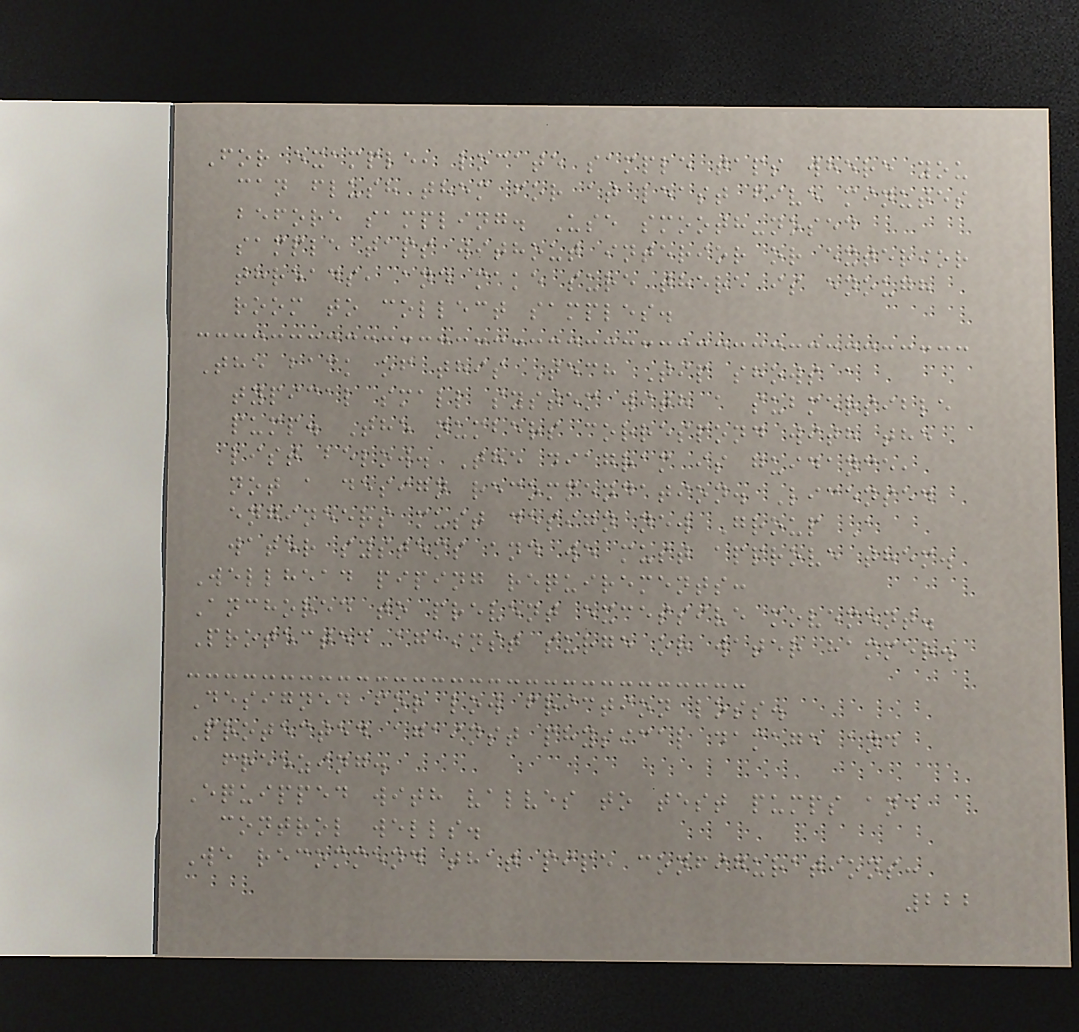For example, locate sample taps where you
can flush them for at least five minutes
before sampling. Use smooth-nosed
sample taps without interior or exterior
threads, and make sure there is enough
room to collect samples.
The back of this Tech Tip shows a
typical small system with a submersible
pump. The numbers correspond with the
list below. The diagram is guidance,
not a design recommendation. Licensed
engineers must design new Group A
water systems and we must approve them.
Wellhead piping requirements:
Anchored to prevent excessive movement.
Protected against surge or water hammer.
Designed for low friction loss.
Protected against physical damage and
freezing.
Equipped with valves to test pumps and
control wells.
We recommend that pipe configurations:
222
